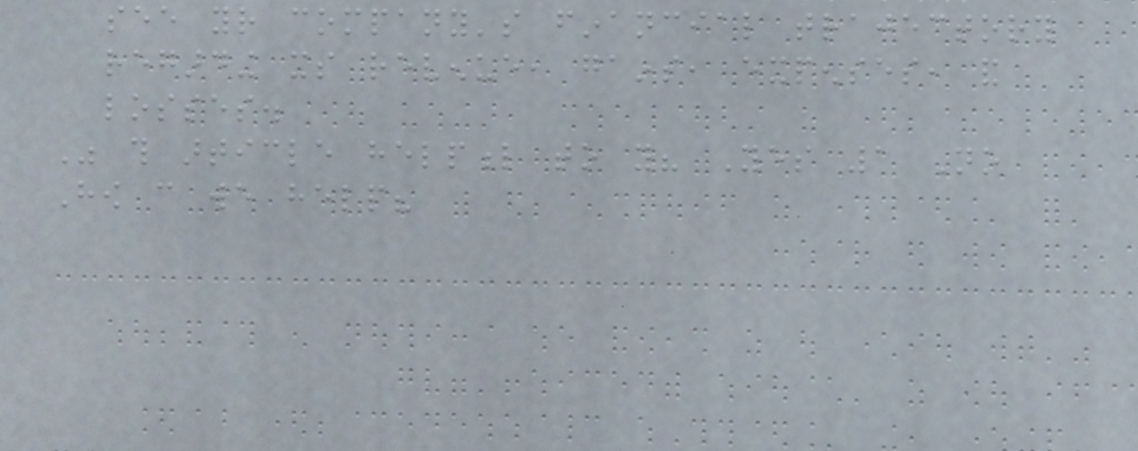see your company's financial trajectory
regarding its revenue, gains, expenses, and
losses.
Was this article helpful to you? Yes 1 No
How can we help?
